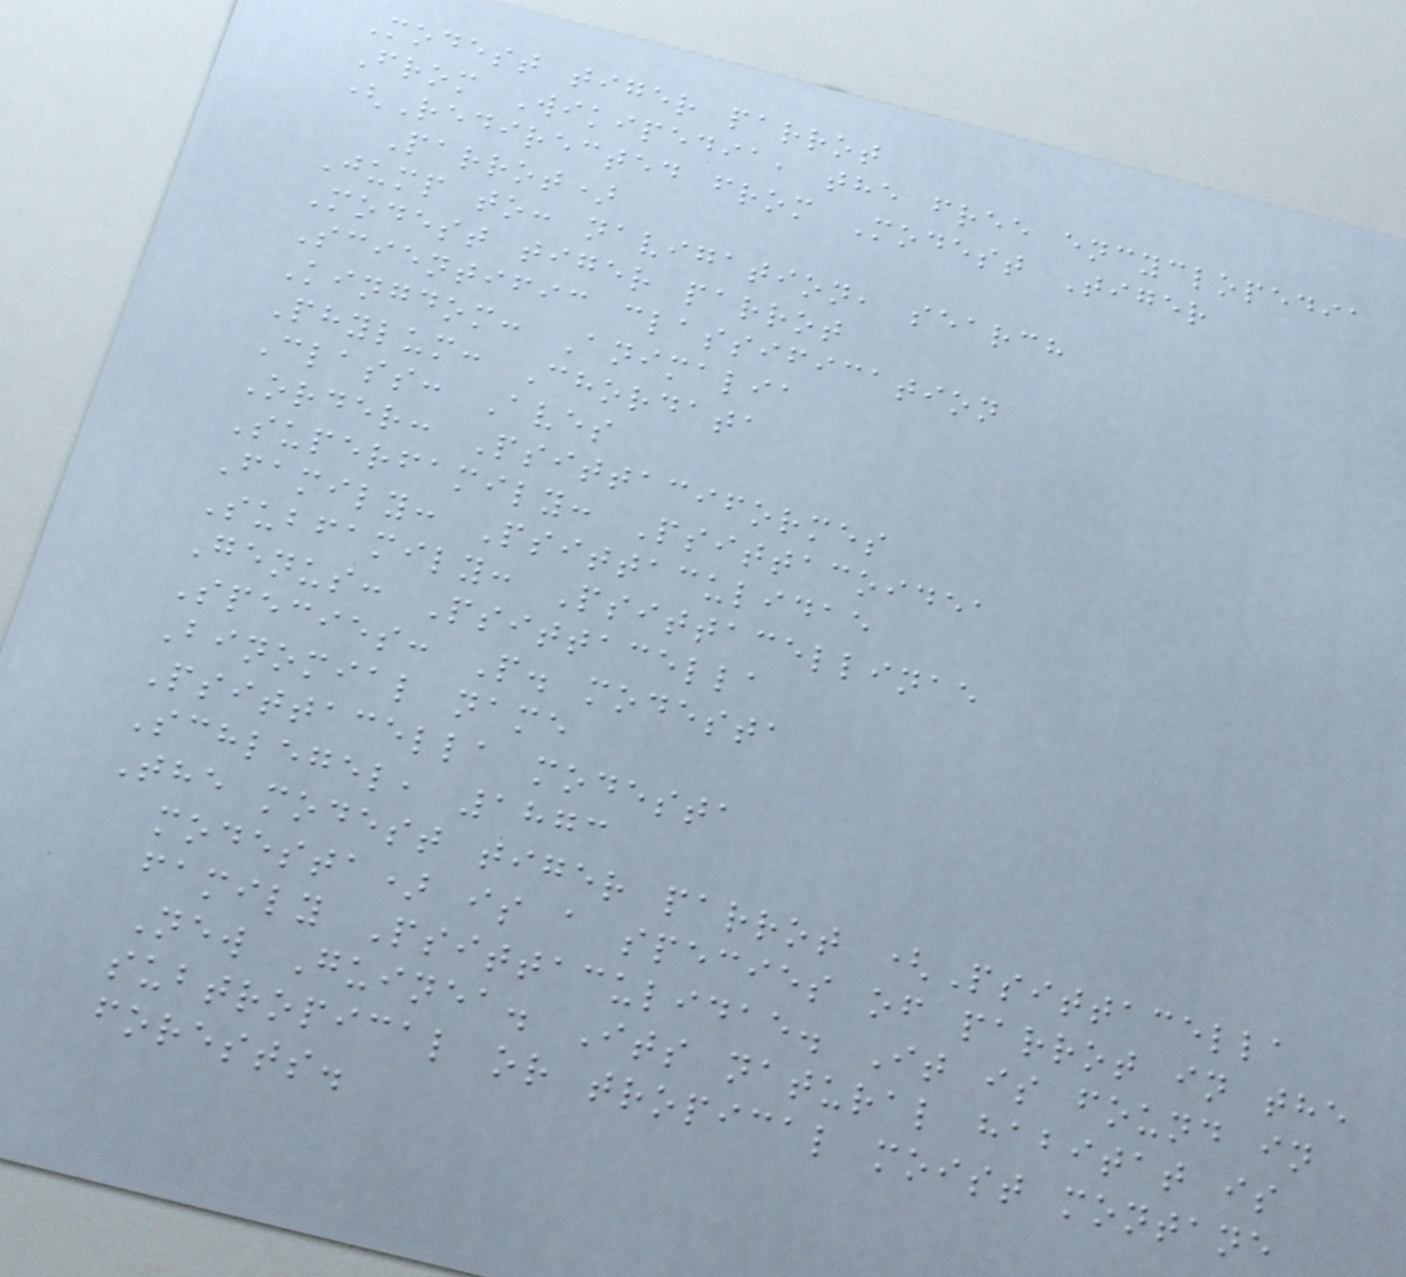Modest tiger parrot
From Wikipedia, the free encyclopedia
(Redirected from Modest Tiger
Parrot)
Jump to: navigation, search
Modest tiger parrot
Scientific classification
Kingdom: Animalia
Phylum: Chordata
Class: Aves
Order: Psittaciformes
Superfamily: Psittacoidea
Family: Psittaculidae
Subfamily: Psittacellinae
Genus: Psittacella
Species: P. modesta
Binomial name
Psittacella modesta
Schlegel, 1873
The modest tiger parrot (Psittacella
modesta) is a species of parrot in the
family Psittaculidae. It is found in
New Guinea. Its natural habitat is
subtropical or tropical moist montane
forests.
